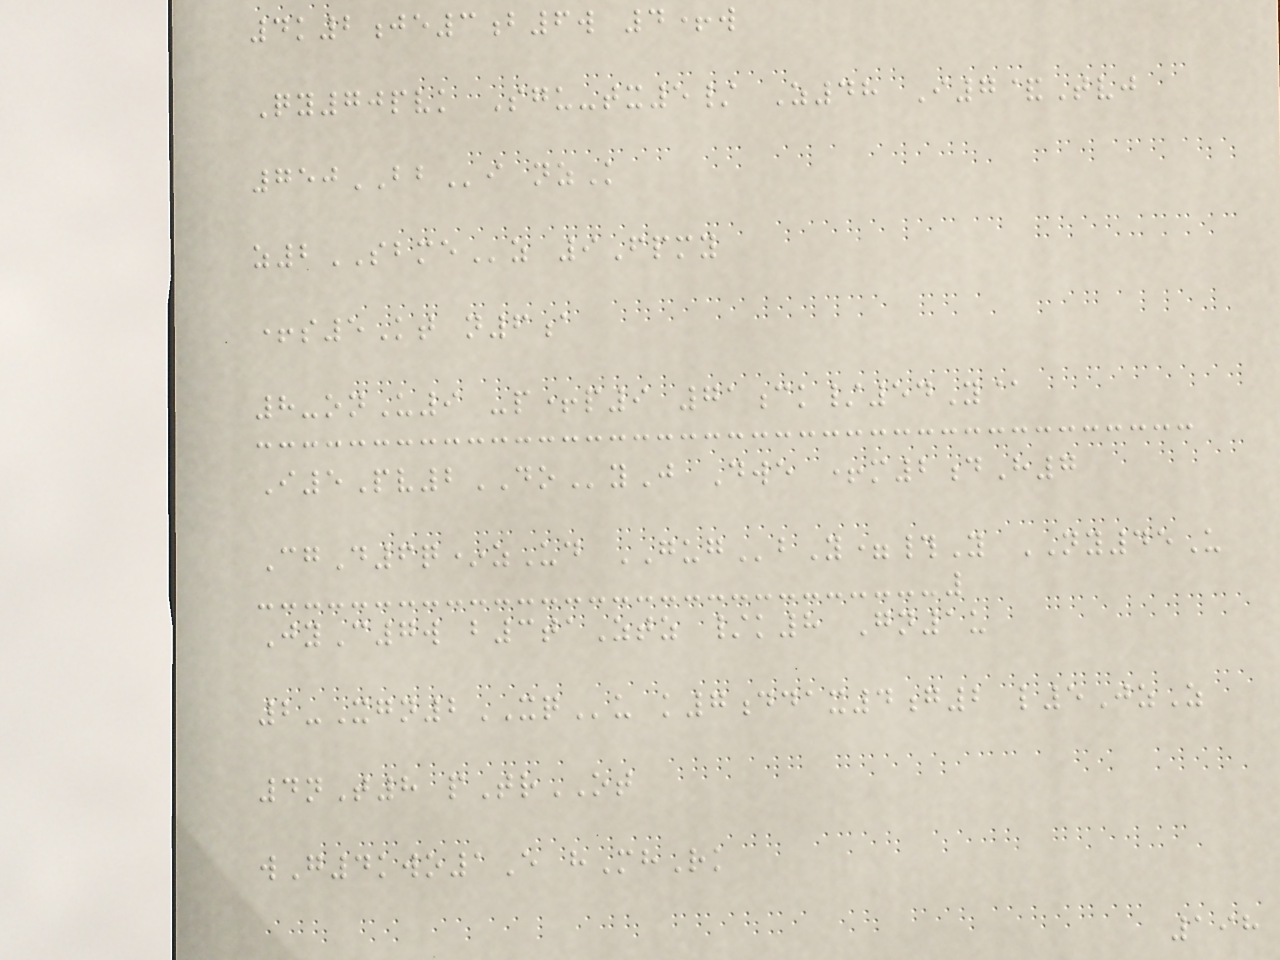4k2je3b6w 4+w
Qy70pvk Sgu-tx5/ Z48 I7&Tvj
750BBi nzK
z2SBMEz 9Fpmy
+s5Kt n6a
8-onU9 -p+p9 71ck/54Y@
I5Pv2DOyJ Dwe +m2dH7
CgD6q*zUd GUGbY=#Y NY45U
JyC7w b3taZtz /k8 Gn1u
2-Xgn2XQu k7ddax4g2 l5JzZ
4nT8 pTrOT
wG4kwo1E hMhRk
198
